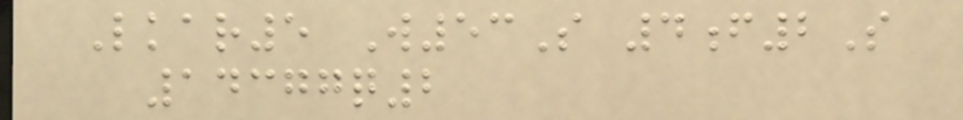Lkar5 W53S 4f2S
14377q2
